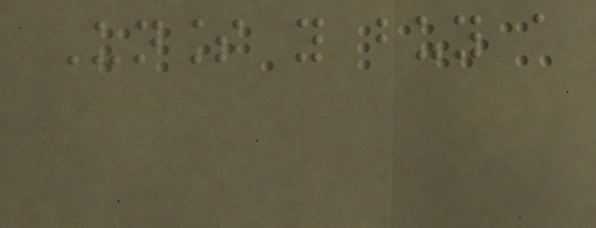Unless you buy a
